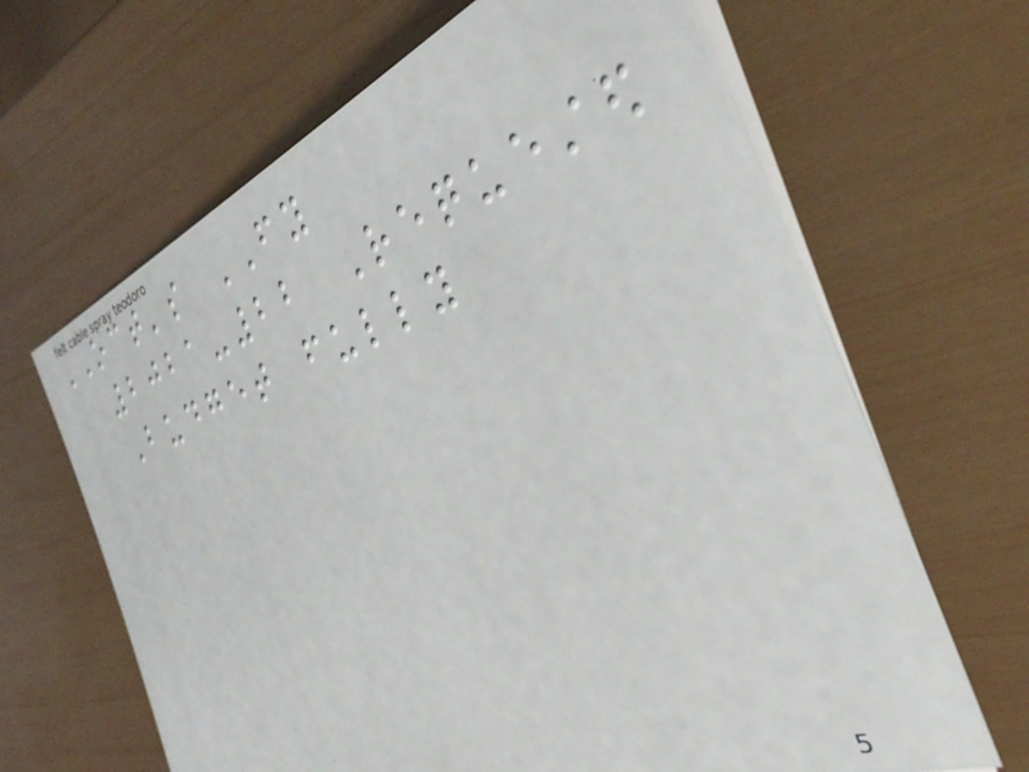OCT's FY
2021-22 Requested
Budget fully
